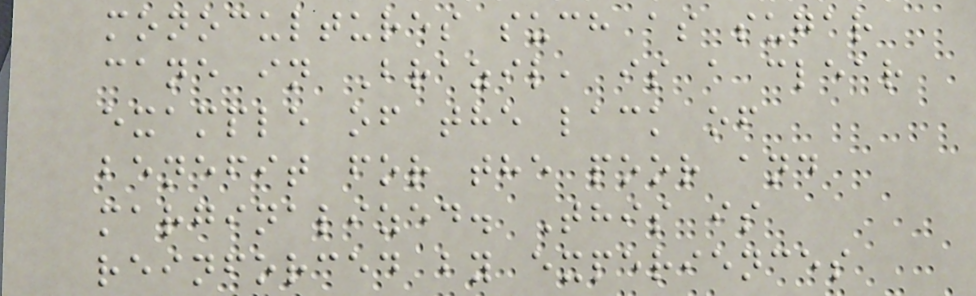monocultures such as sugar
cane in Brazil, is a clear
example of the lack of
benefit for the poor and
marginalized. This is
reinforced by experiences
